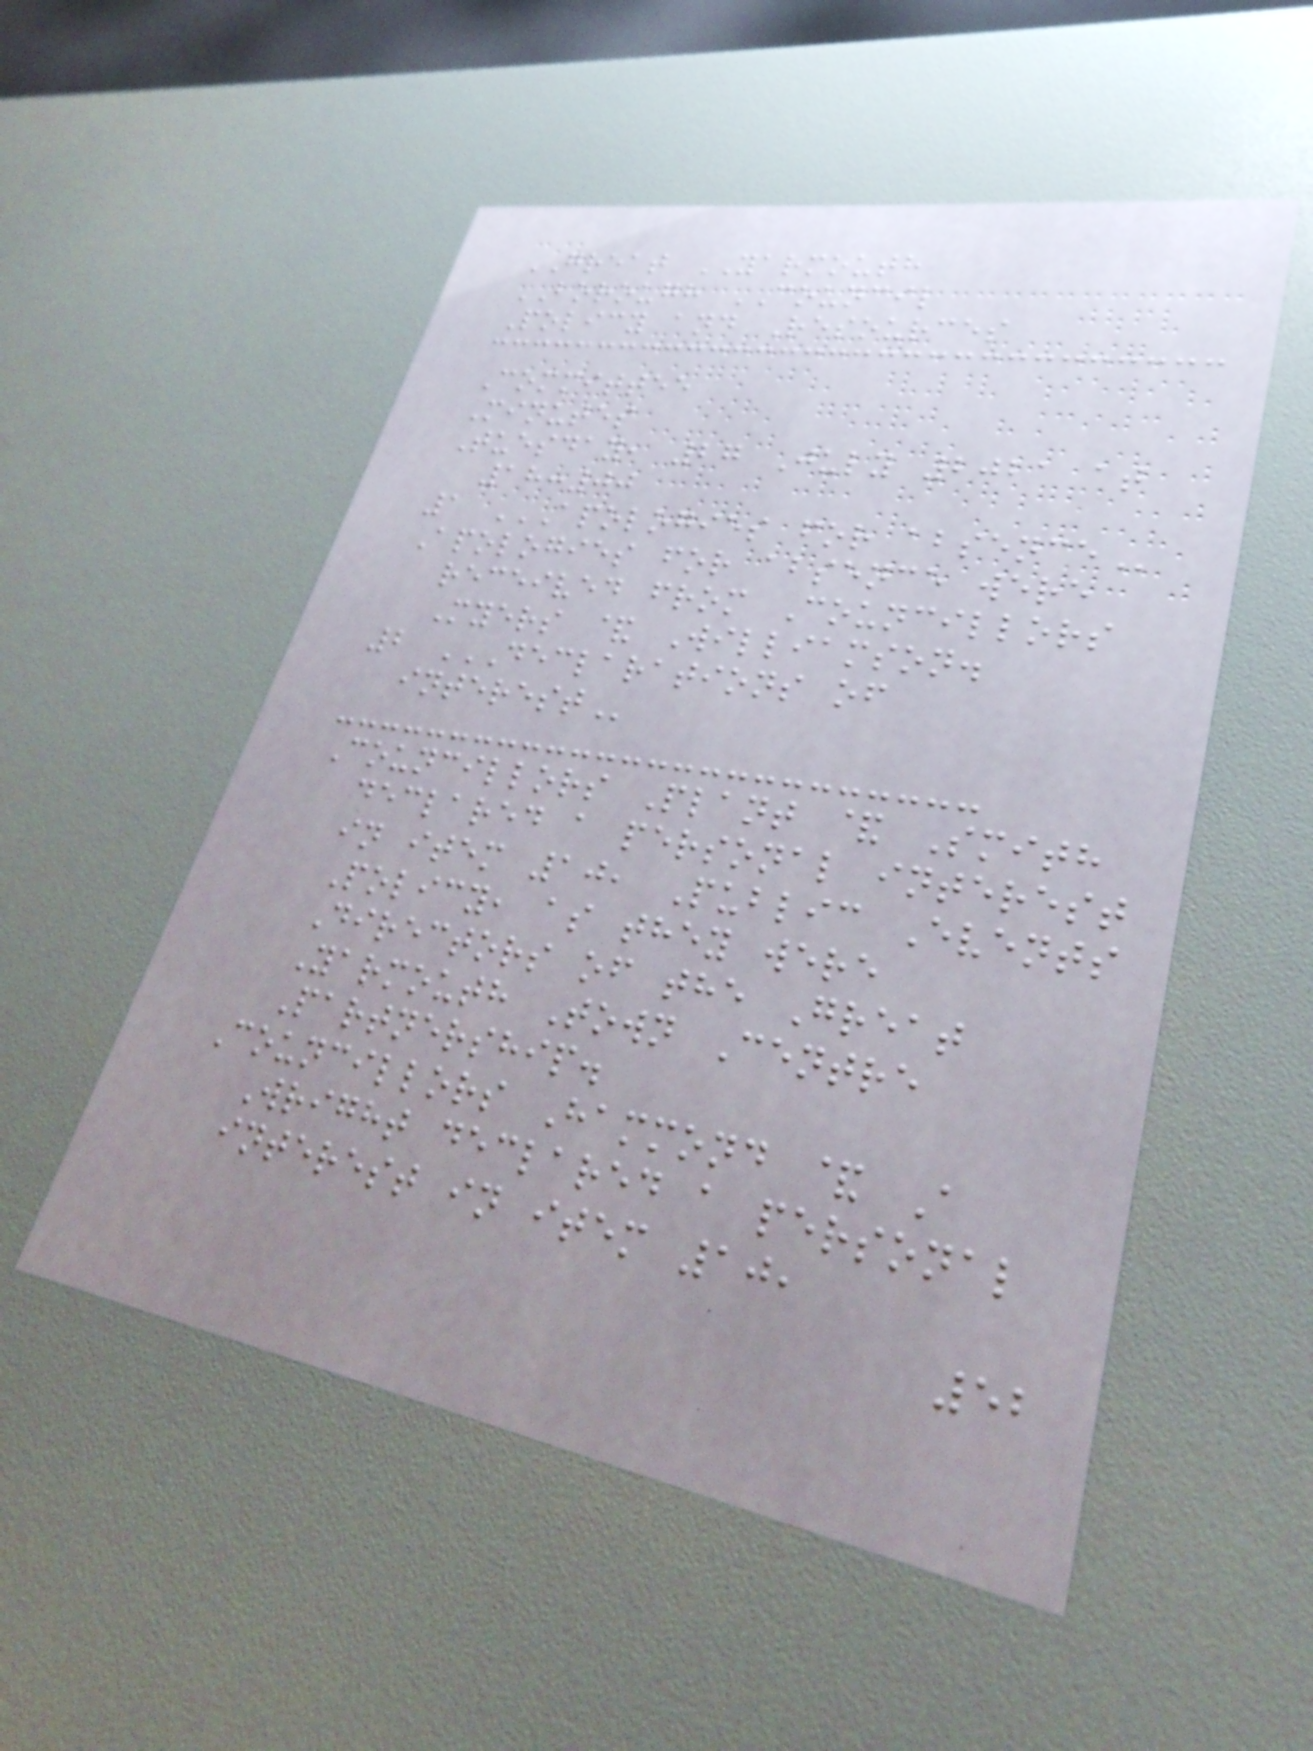GREAT YARMOUTH
BOROUGH COUNCIL
Policy and Resources
Committee
Minutes
Tuesday, 27 July 2021 at
18:00
1 APOLOGIES FOR ABSENCE
Apologies for absence were
received from Councillors
Myers & Williamson.
2 DECLARATIONS OF
INTEREST
Councillors Plant & Smith
declared a personal interest
in item 10, Public Events
Policy, as they were
Directors of the Great
Yarmouth Town Centre
Partnership.
Councillors Hammond & A
Wright declared a personal
interest in item 10,
52
